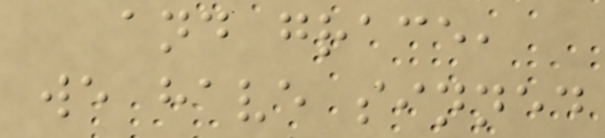and grace,
we have sinned
